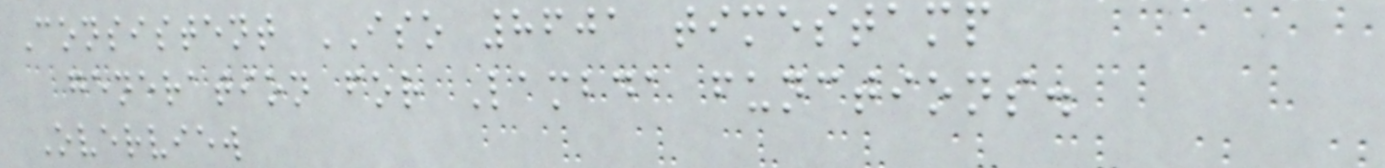Consistent ISO 8601 timestamp
generation for Lambda functions.
Overview
